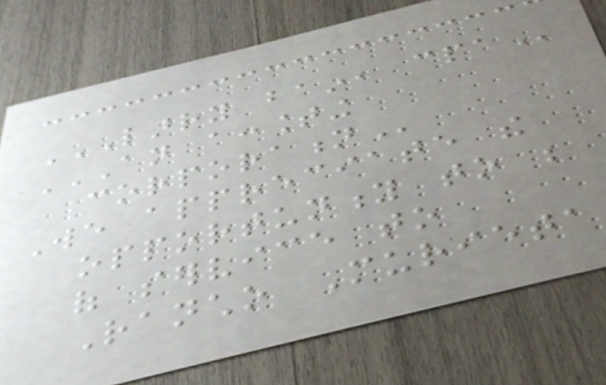LARRY BAIN, CPA
AN ACCOUNTING
CORPORATION
We appreciate the
opportunity to be
of service to
Rancho Murieta
